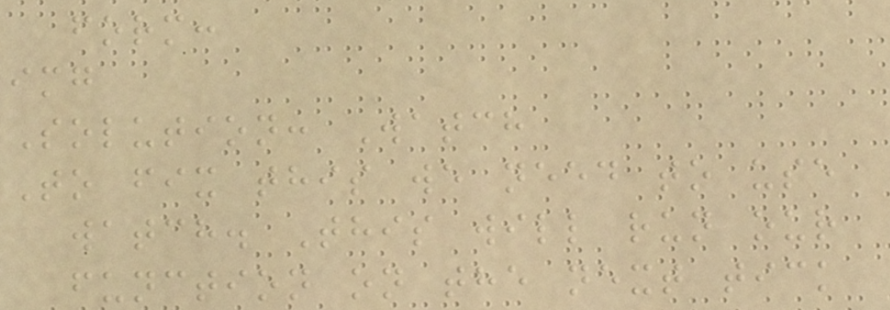form:
img
Solution: Watch
To fix this we need to use
watch. This will run our
function on the next tick
